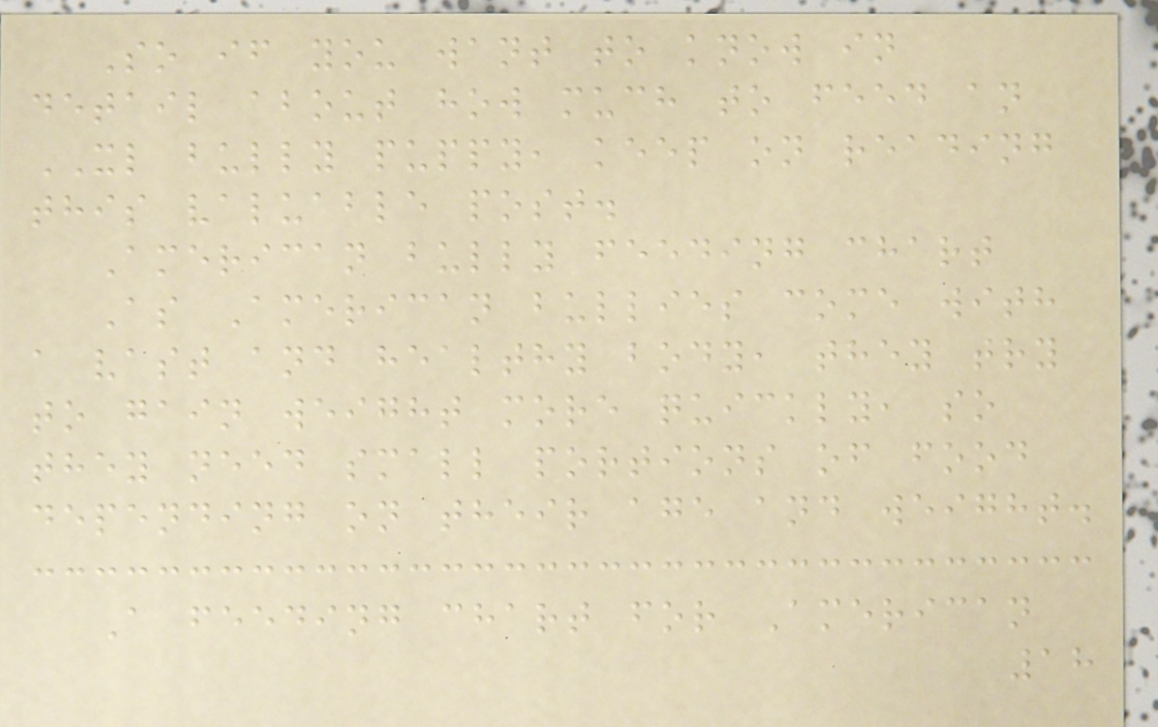So if you want to know in
detail about how much to feed an
XL bully puppy, keep on reading
this valuable post.
American bully feeding chart
As American bullies come with
a vast and healthy body, they try
to gain weight more quickly, so
they need small portions of food
depending on their age and weight.
A feeding chart for American
18
